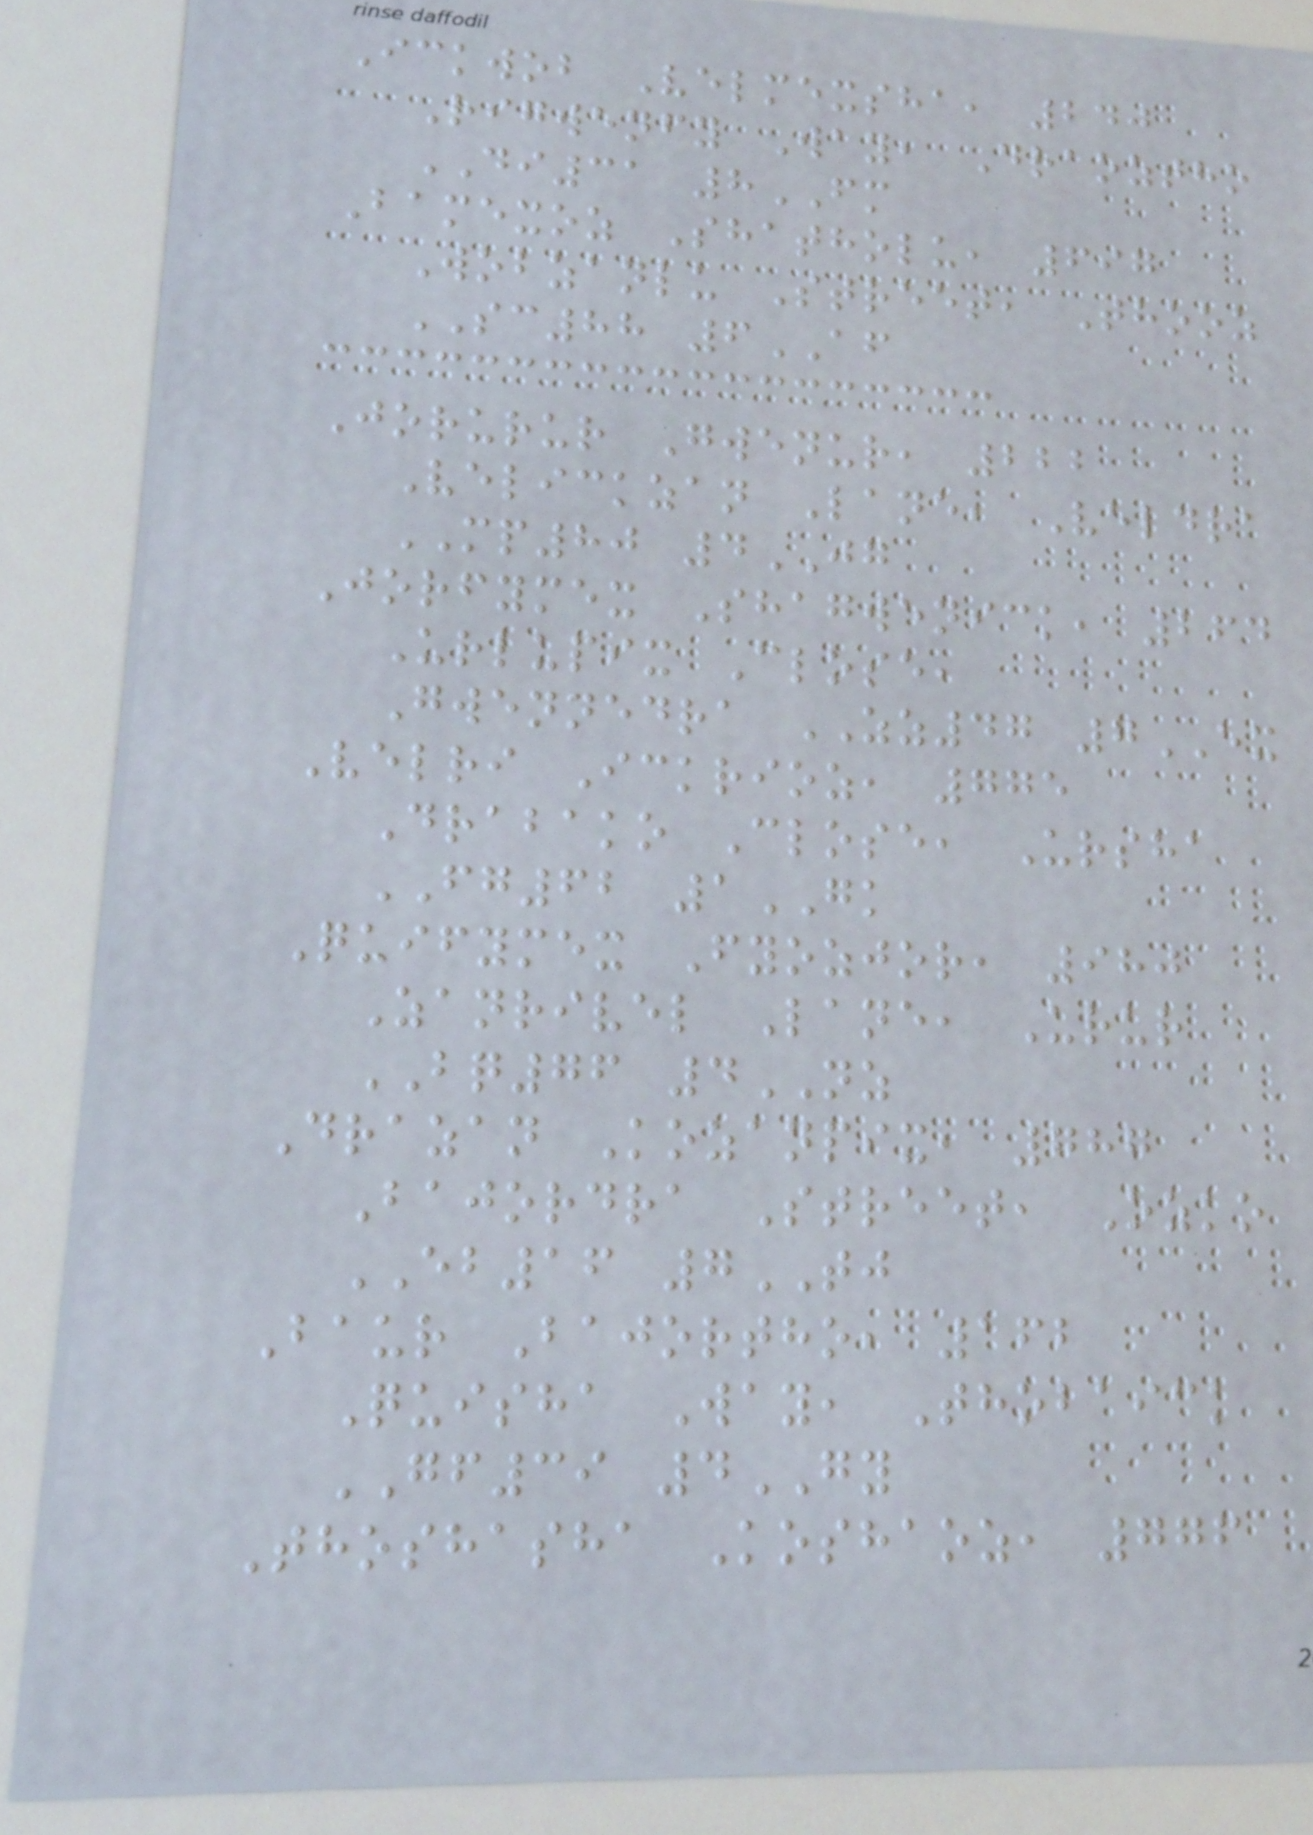Ickwob Velmexsha, 240
Rigwenfy Way, Draoztho
DI31 8FM
Bamexoz Shatholu, 697
Wobzanlu Street, Thooz
SC88 6AF
Jorurur Gwenur, 222
Velickzan Lane, Veldra
MP80 4JG
Jorfymex Shagwenick, 264
Urlupix Close,
Gwennedra ZZ47 7EX
Velri Ickrioz, 775
Drabako Close, Ursha
FG62 1GK
Quifymex Fyozjor, 980
Zanrivel Lane, Urur
BQ76 4NZ
Drazan Kozanpix, 787
Bajordra Street, Ozko
EB16 7TJ
Baur Bajortho, 162
Quisha Way, Thobaick
GF39 4GY
Thoshasha Koshaoz, 776
